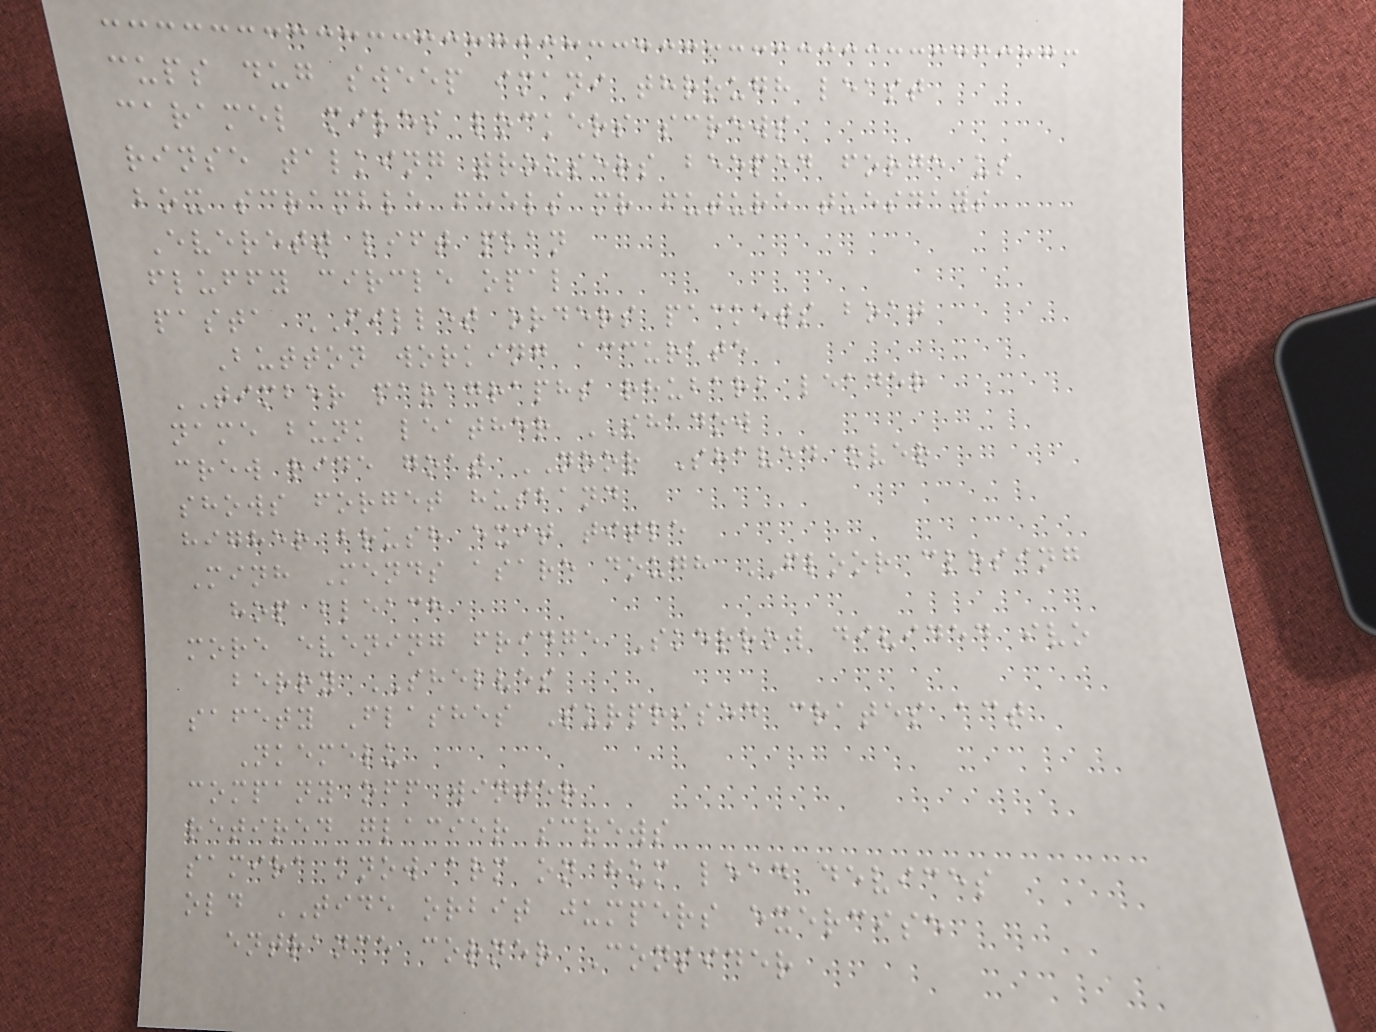cups dug sweep imani through least
caramel miles lockers screws
rinse talking trousers beeped forge us
box scramble feels mr future tuesdays
Everett lift plan
fluffy circle opal
pasta FILLET orders packets boat
Button working accurate
TIMBER paragraphs rhubarb leader
name bunk leather SHADOW
crew ride goat NOOR Shaved over
shows forget husband
higher brush exit title
Minh Mends asare dough FLOOR closing
hop bleach
more evening fridge Skerrow divided ivo
berry SHELVES
safety Flashes Surprised crates act
Nkemelu
company off winter
retired glacier screws
samira know arm on hum lead devices
old TIDE orbit jumpers exercise
entrance corner Consider
